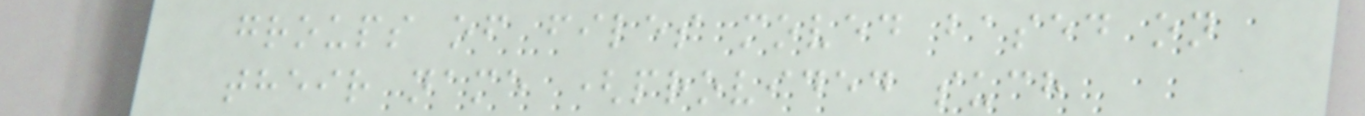groups of files moved based on
their name (provided such
